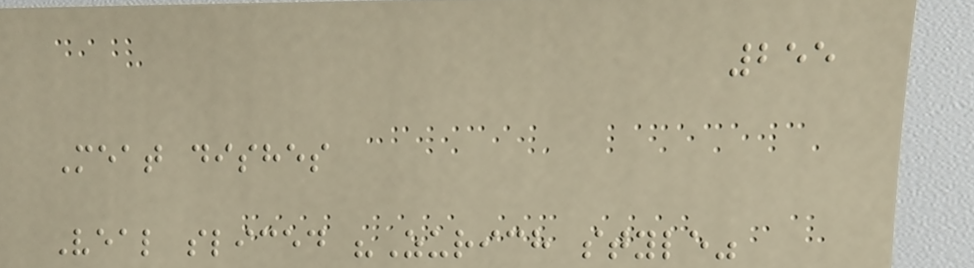255
Meat dishes
Veal sliced "Zurich style"
